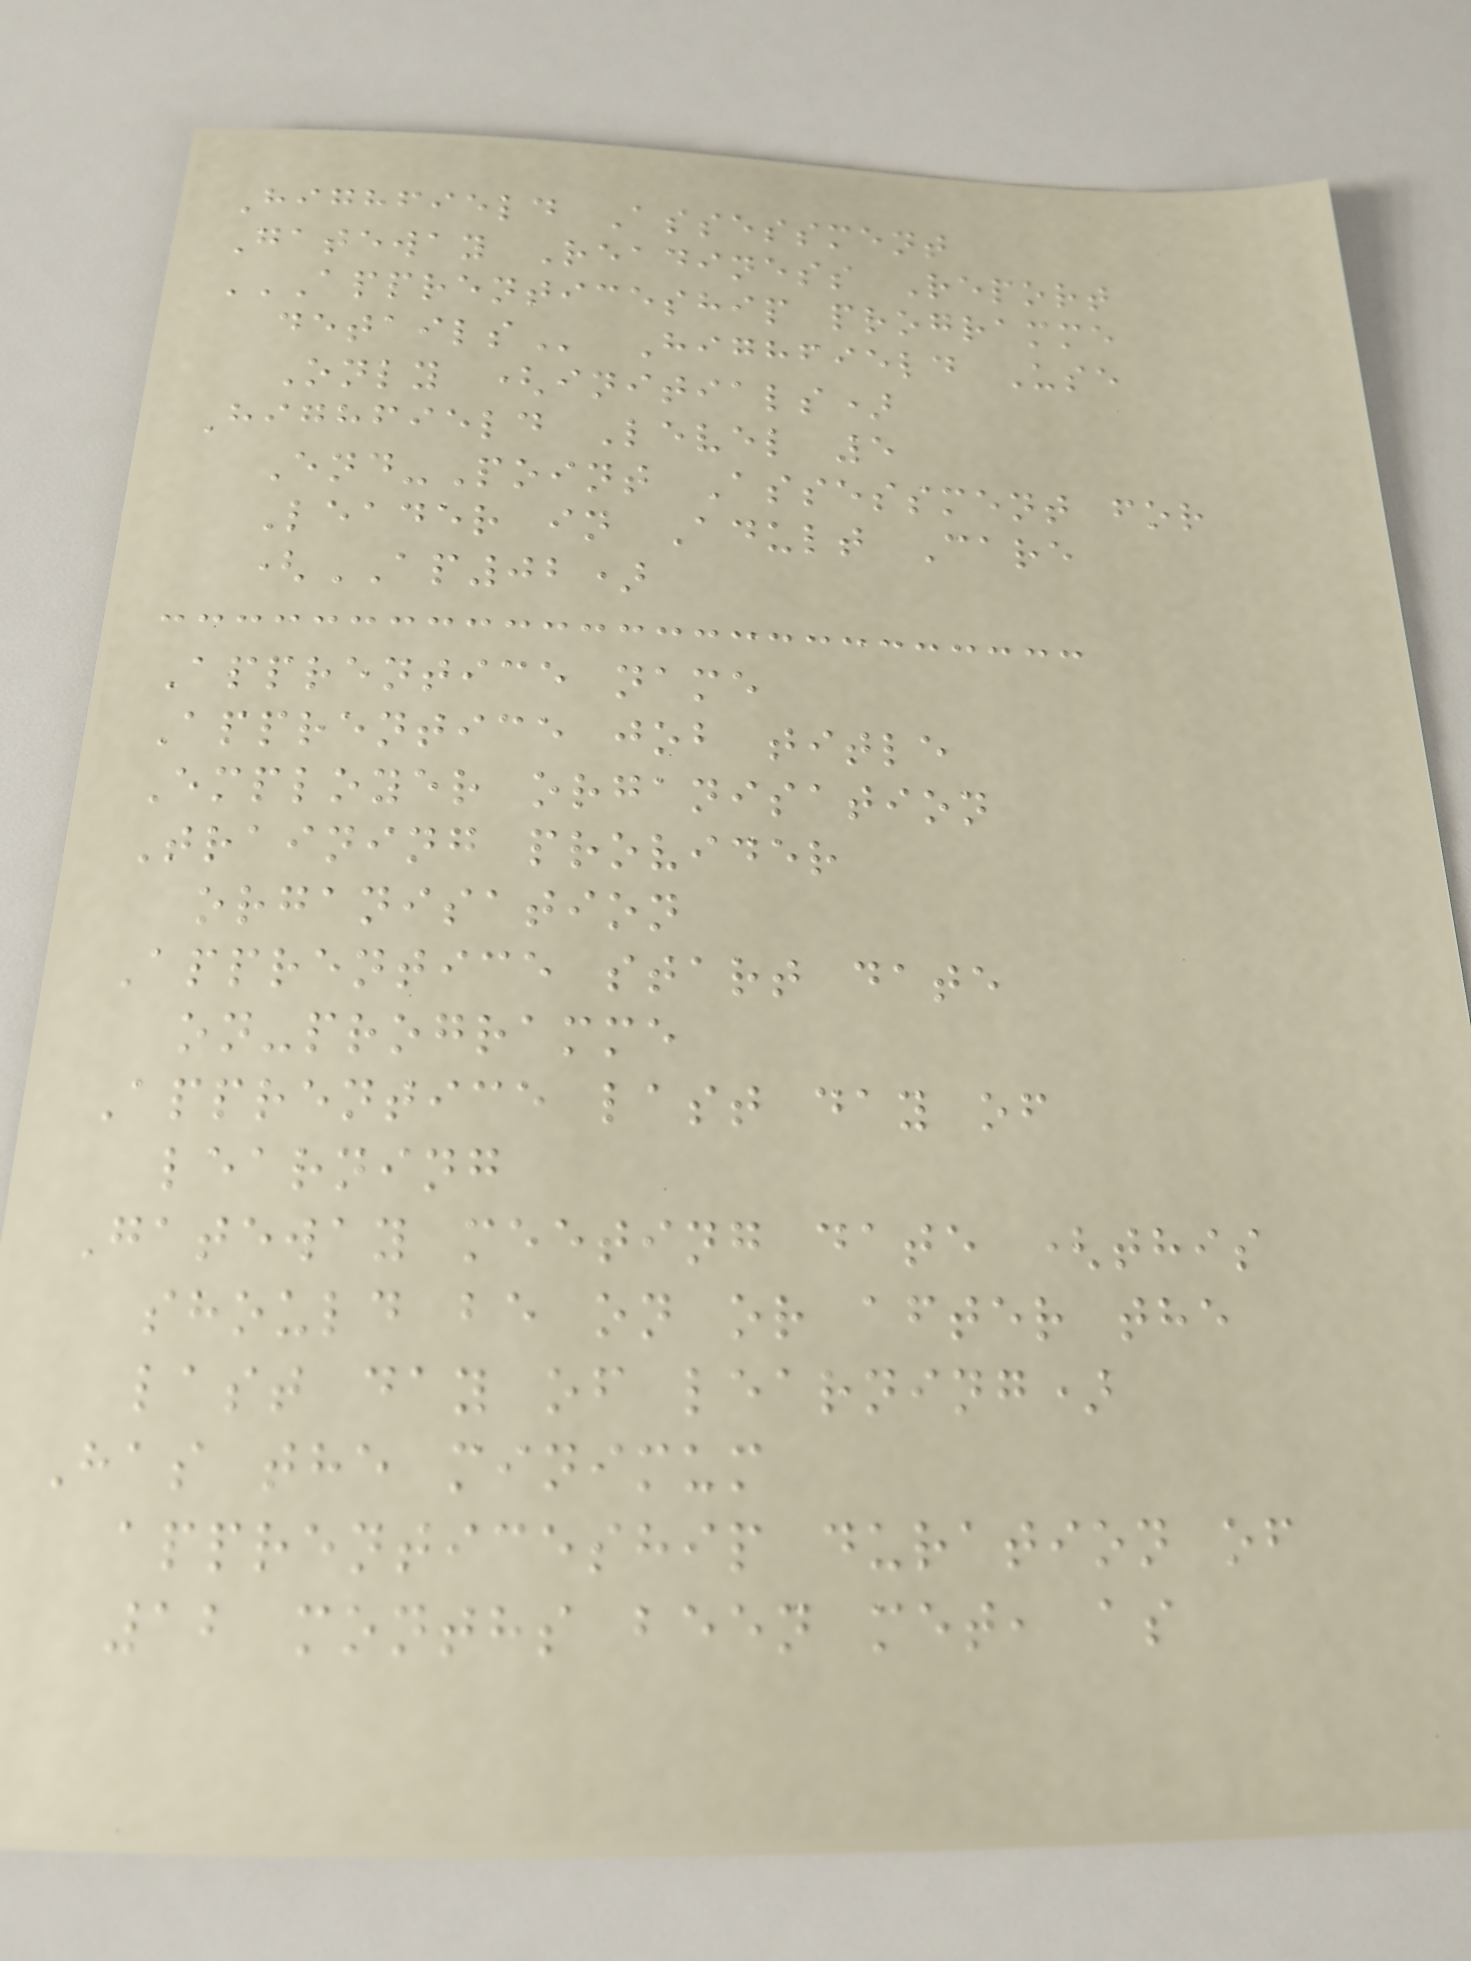Highfield Assessment
Gateway Readiness Report
APPRENTICESHIP PROGRAMME
DETAILS Highfield Use
Only (initials)
Highfield Level 5
End-Point Assessment for
Leader in Adult Care
(AP02)
Apprentice name
Apprentice job title
Employer organisation
Training provider
organisation
Apprentice start date
on-programme
Apprentice last day of
learning
Gateway meeting date (this
should be on or after the
last day of learning)
Has the minimum
apprenticeship duration of
12 months been met, as
